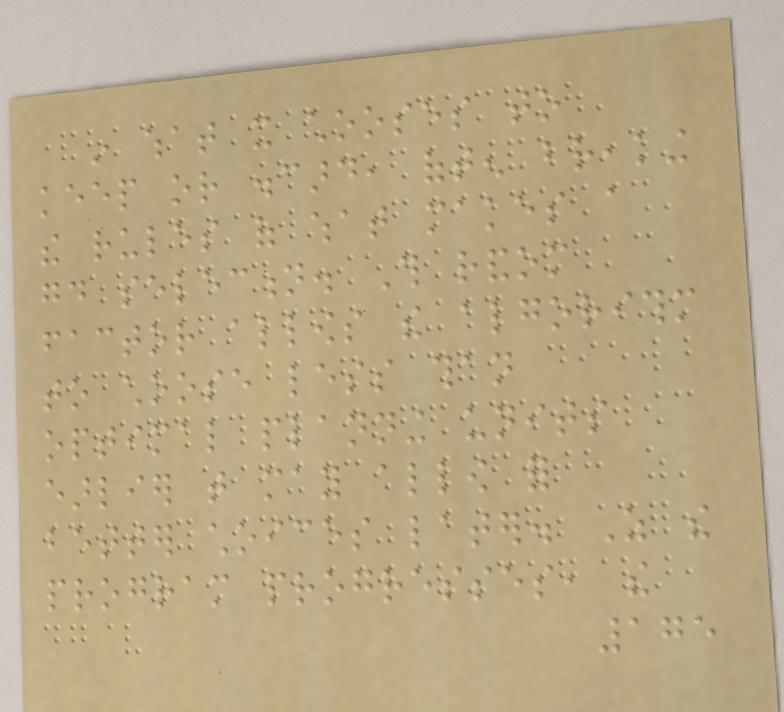in what it chooses to
keep or discard, often breaking
the rules of what makes a
good selection. This random
factor allows the algorithm
to choose less than
optimal planning units
earlier that may allow for
better choices later. As the
program progresses, the
175
